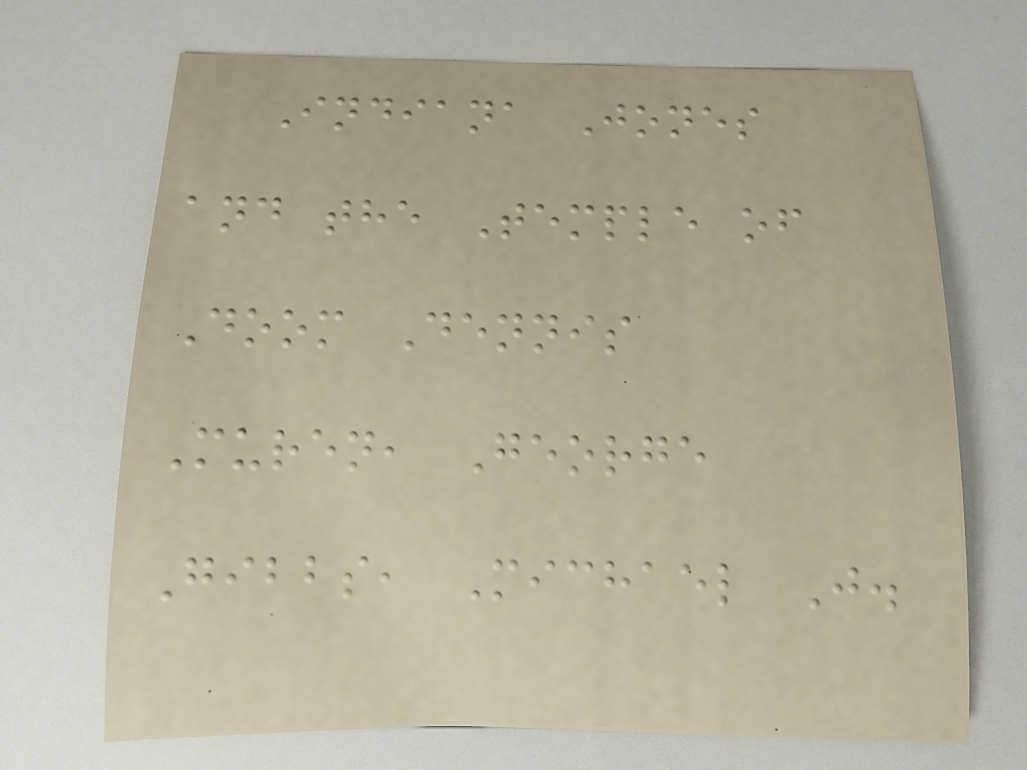Indiana Jones
and the Temple of
Doom Dennis
Muren, George
Gibbs, Michael J.
